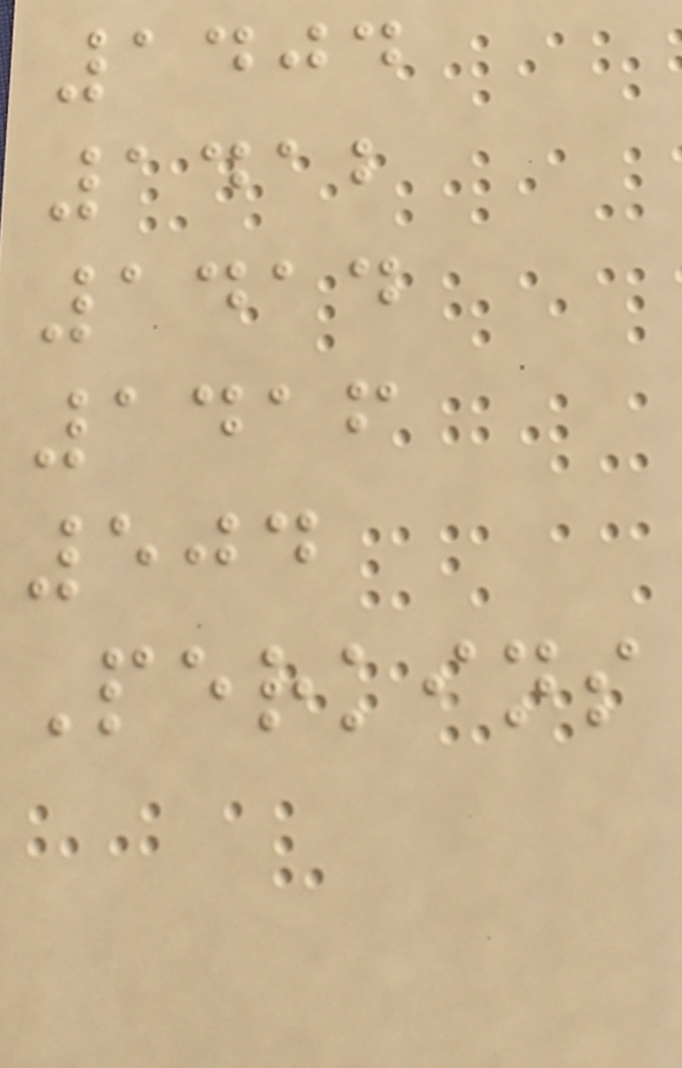1404
1412
1414
1416
504
Perkins
